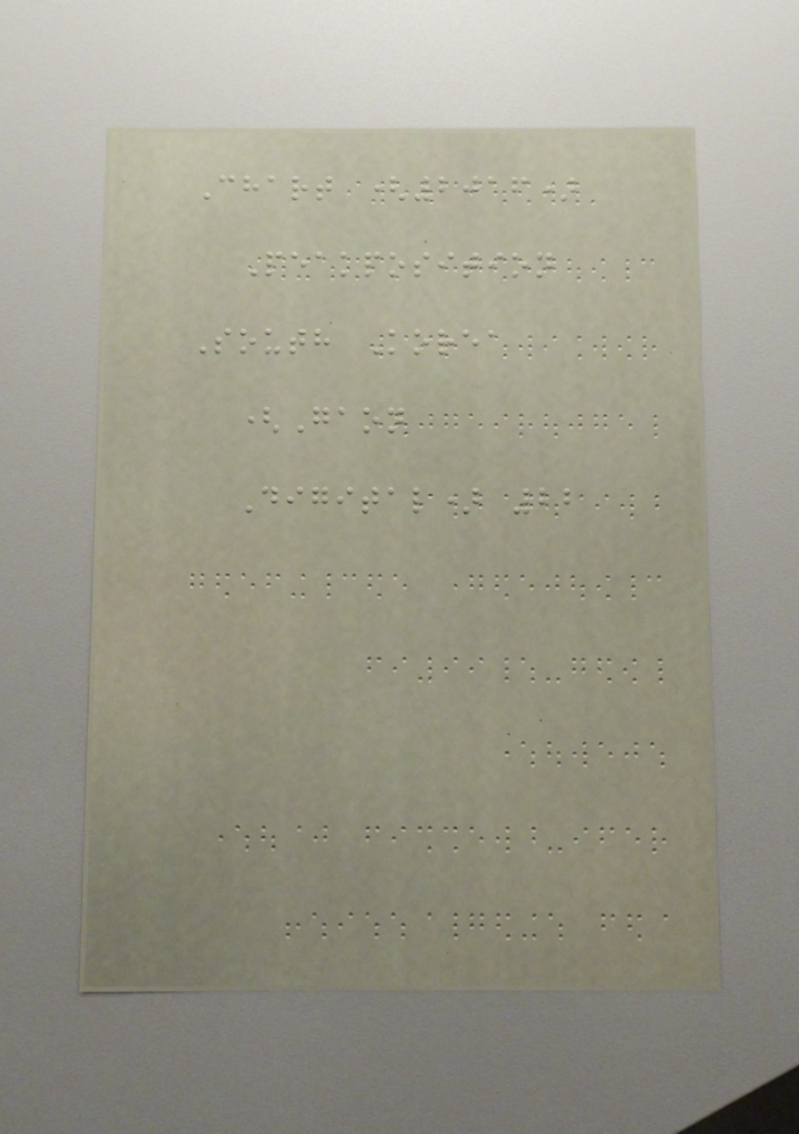Chart (2016)
Peakposition
South Korea
(Gaon
Digital) 22
